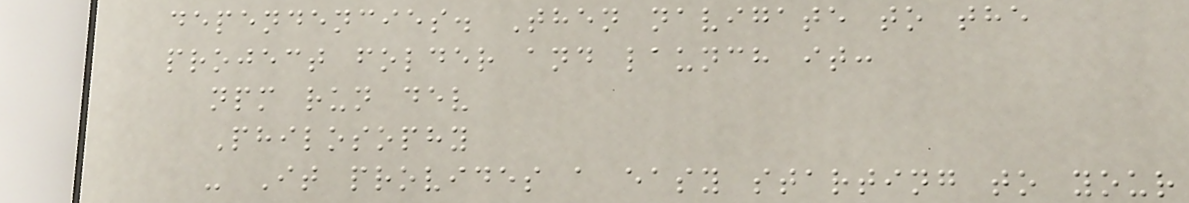dependencies. Then navigate to the
project folder and launch it:
npm run dev
Philosophy
- It provides a easy starting to your
